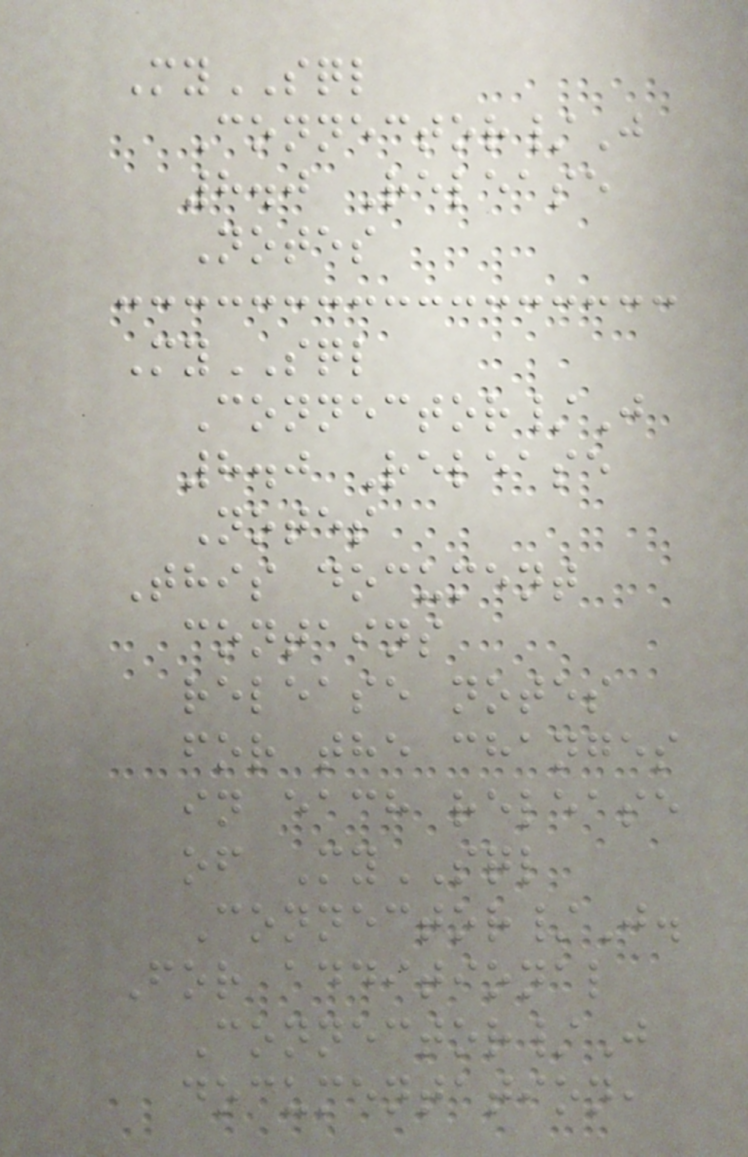MySQL
Connector/J
8.0 Release
Notes
MySQL
Connector/J
8.0 Release
Notes
This document
contains
release notes
for the changes
in each release
of MySQL
Connector/J.
For additional
Connector/J
documentation,
